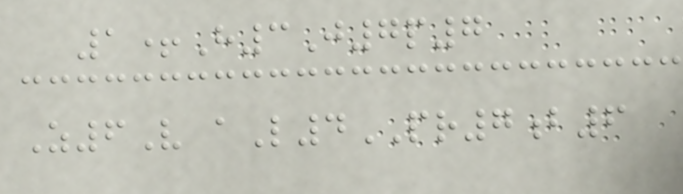1+H3J7p7
Z6V aL4PR7b6
